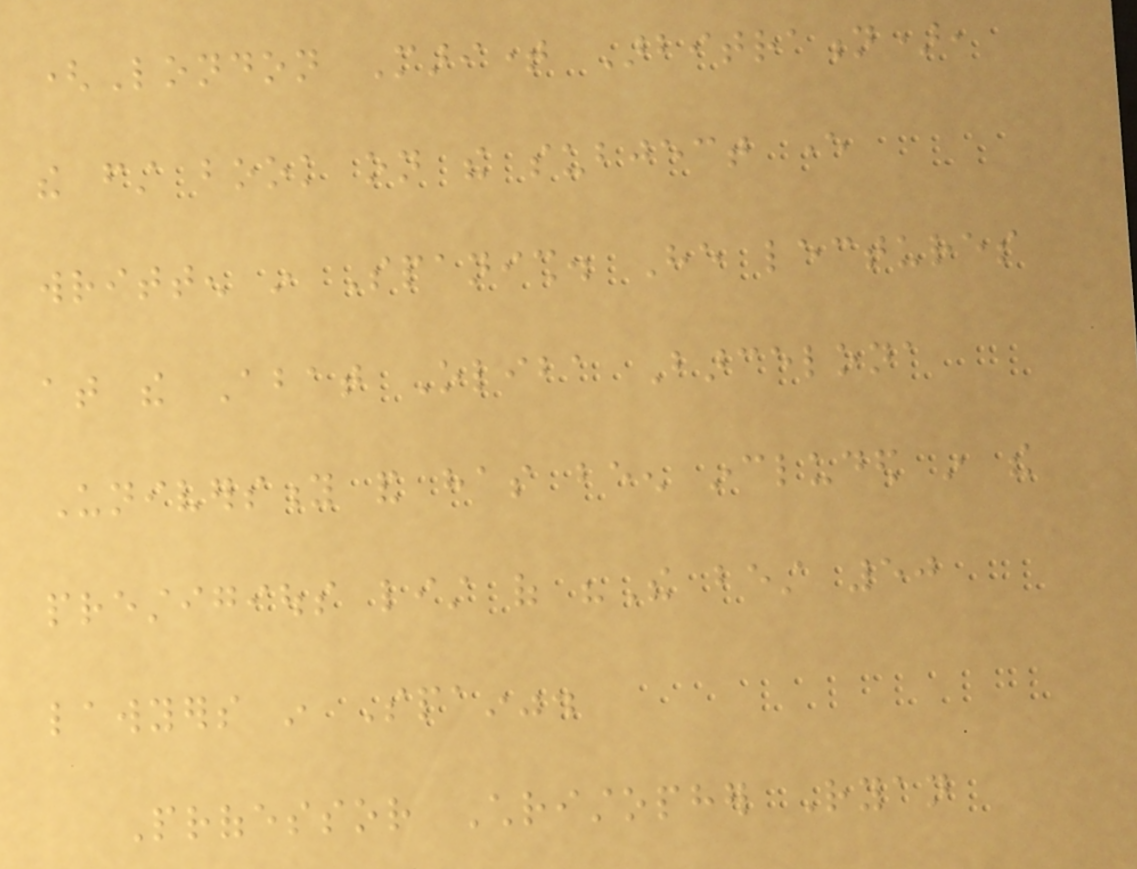(London Maritime Arbitration),
the first book on the subject ever
written in Spanish. He lectures
at the Abat Oliba Barcelona
University and has been included in the
prestigious list of "The best 50
lawyers in Spain".
Professor Christopher Ryan
